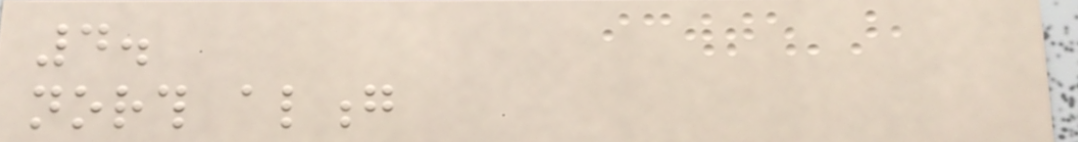4.
north along
